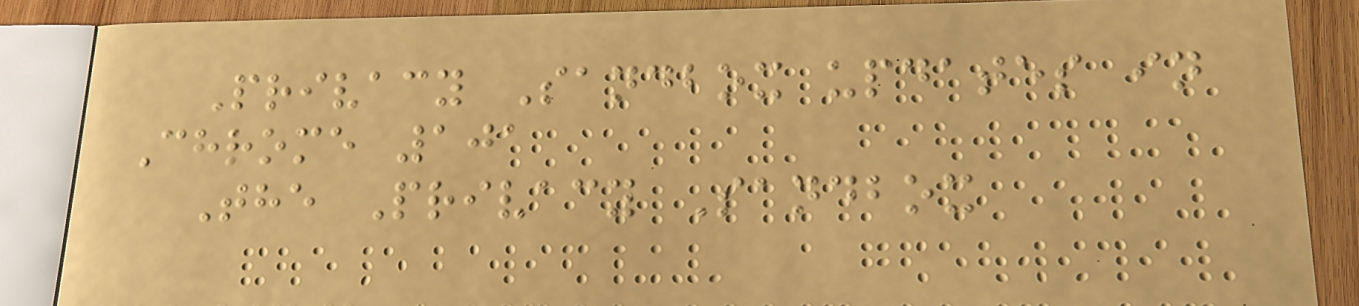Privacy Sandbox updates in
Chrome 101
The Privacy Sandbox
